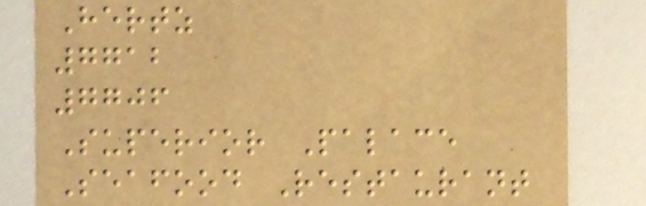Hertz
7712
7706
Superior Palace
Seafood Restaurant
